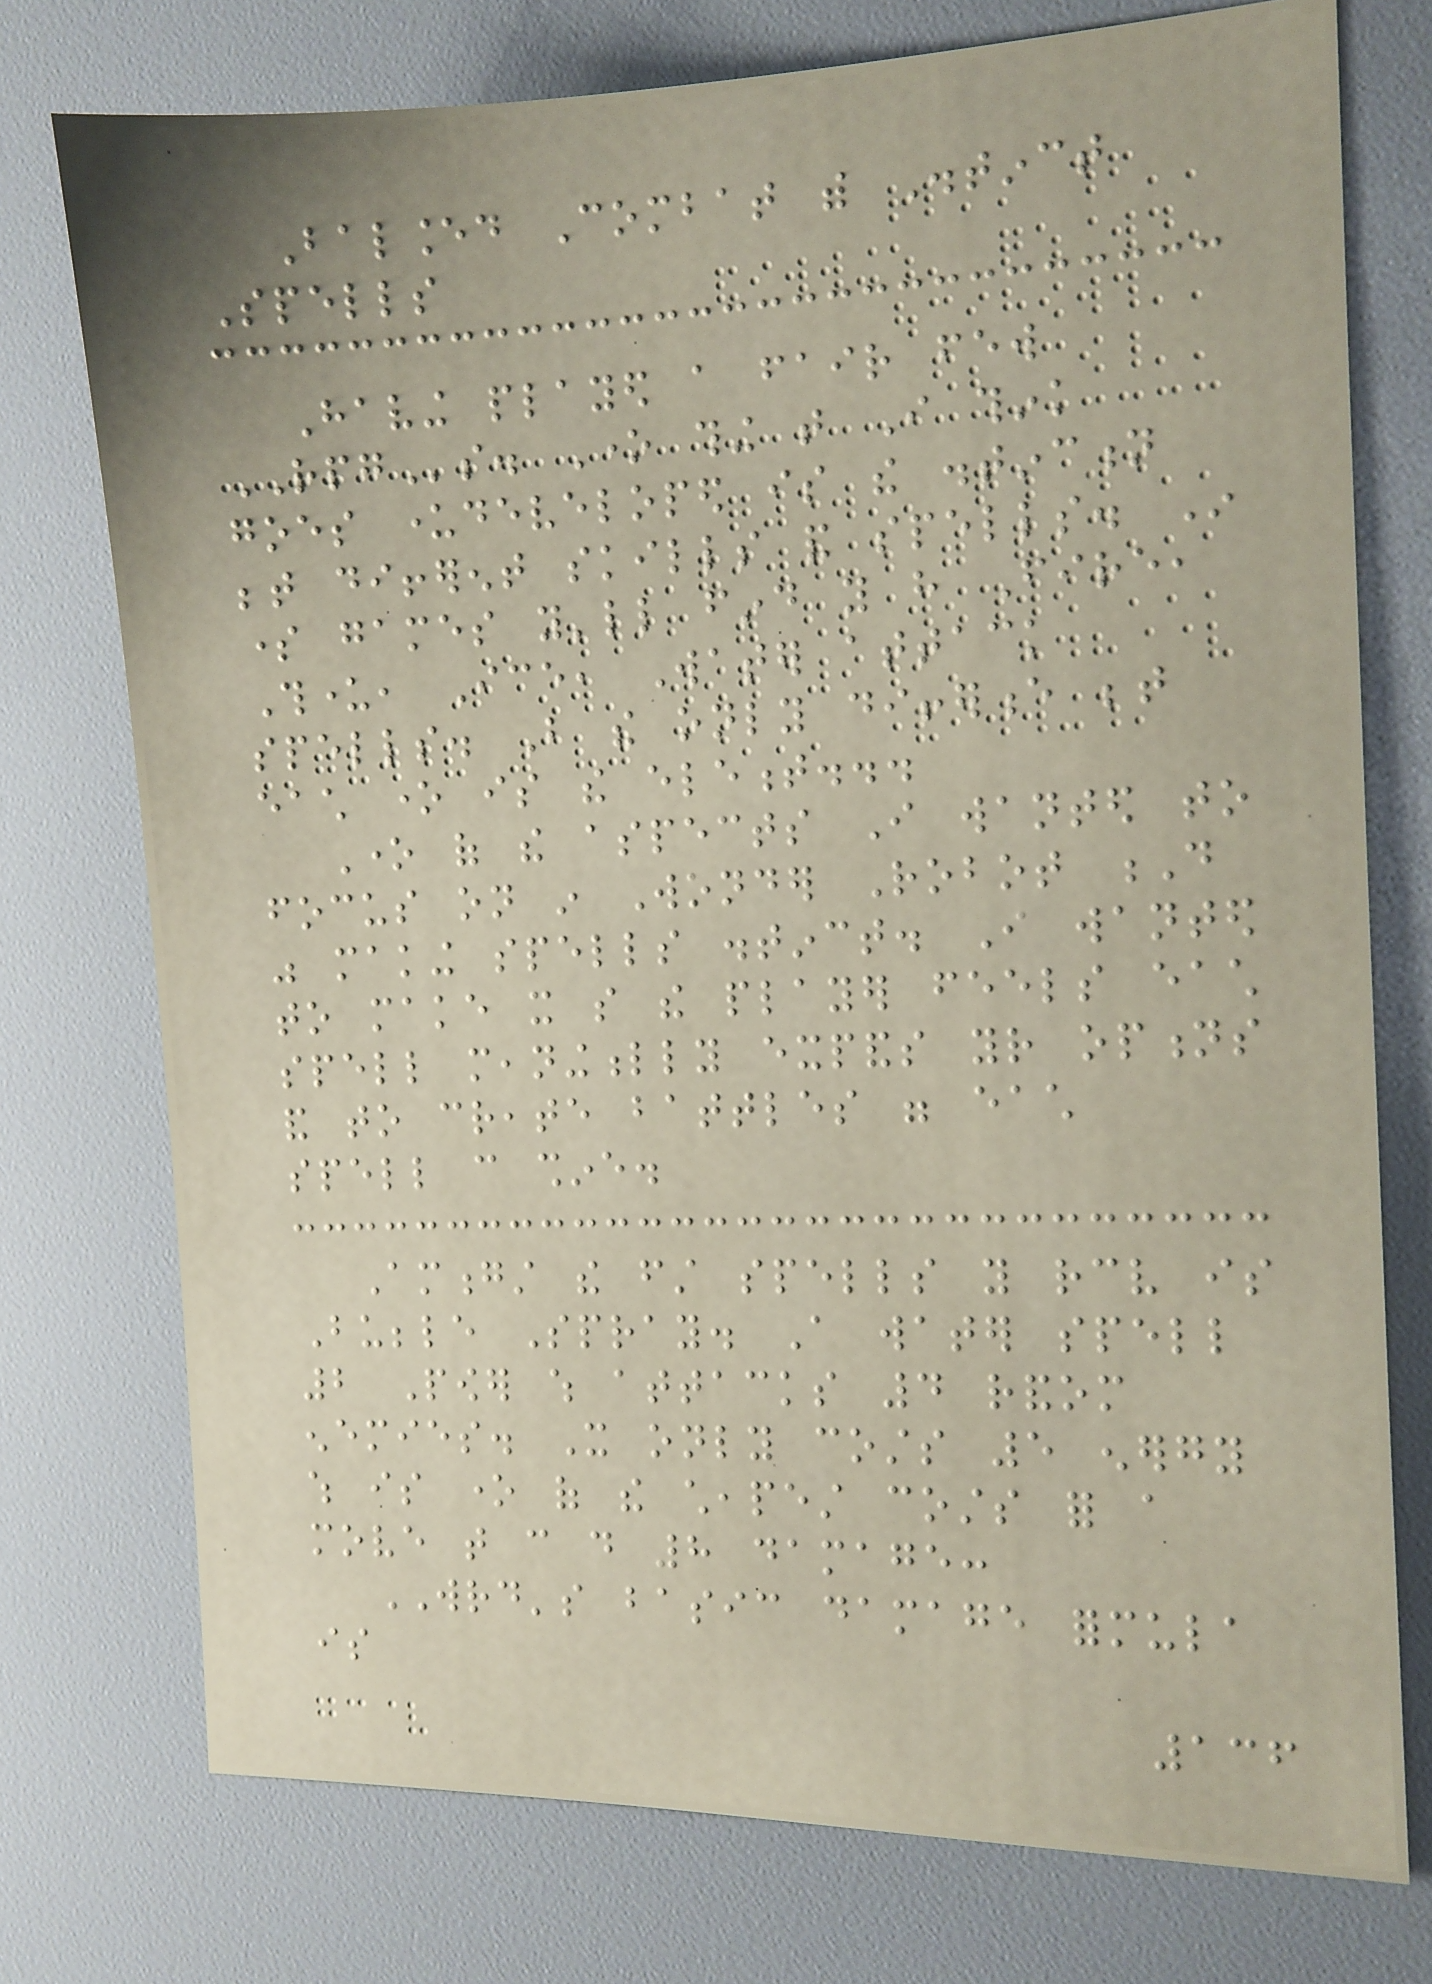Balanced Combat with Distinct
Spells
Having played a fair few
RPGs. One thing that I think
goes underdeveloped is the distinction
between different skills and spells. In
some games you'll find you have Fire,
Thunder, Ice, Water attack
spells. But the only difference between
each one is the element...
One of the aspects I wanted to
focus on in Wonder Robot D
was making spells distinct. I wanted
to make it so the player feels each
spell meaningfully expands your options
and to create battles were each
spell can shine.
Amongst the first spells you receive is
Bubble Spray. A water spell
2 Power which attacks 4 random
enemies. It only costs 5 energy
which is one of the cheapest costs for a
move that can do 8 damage:
WRD's basic damage formula
is
136
